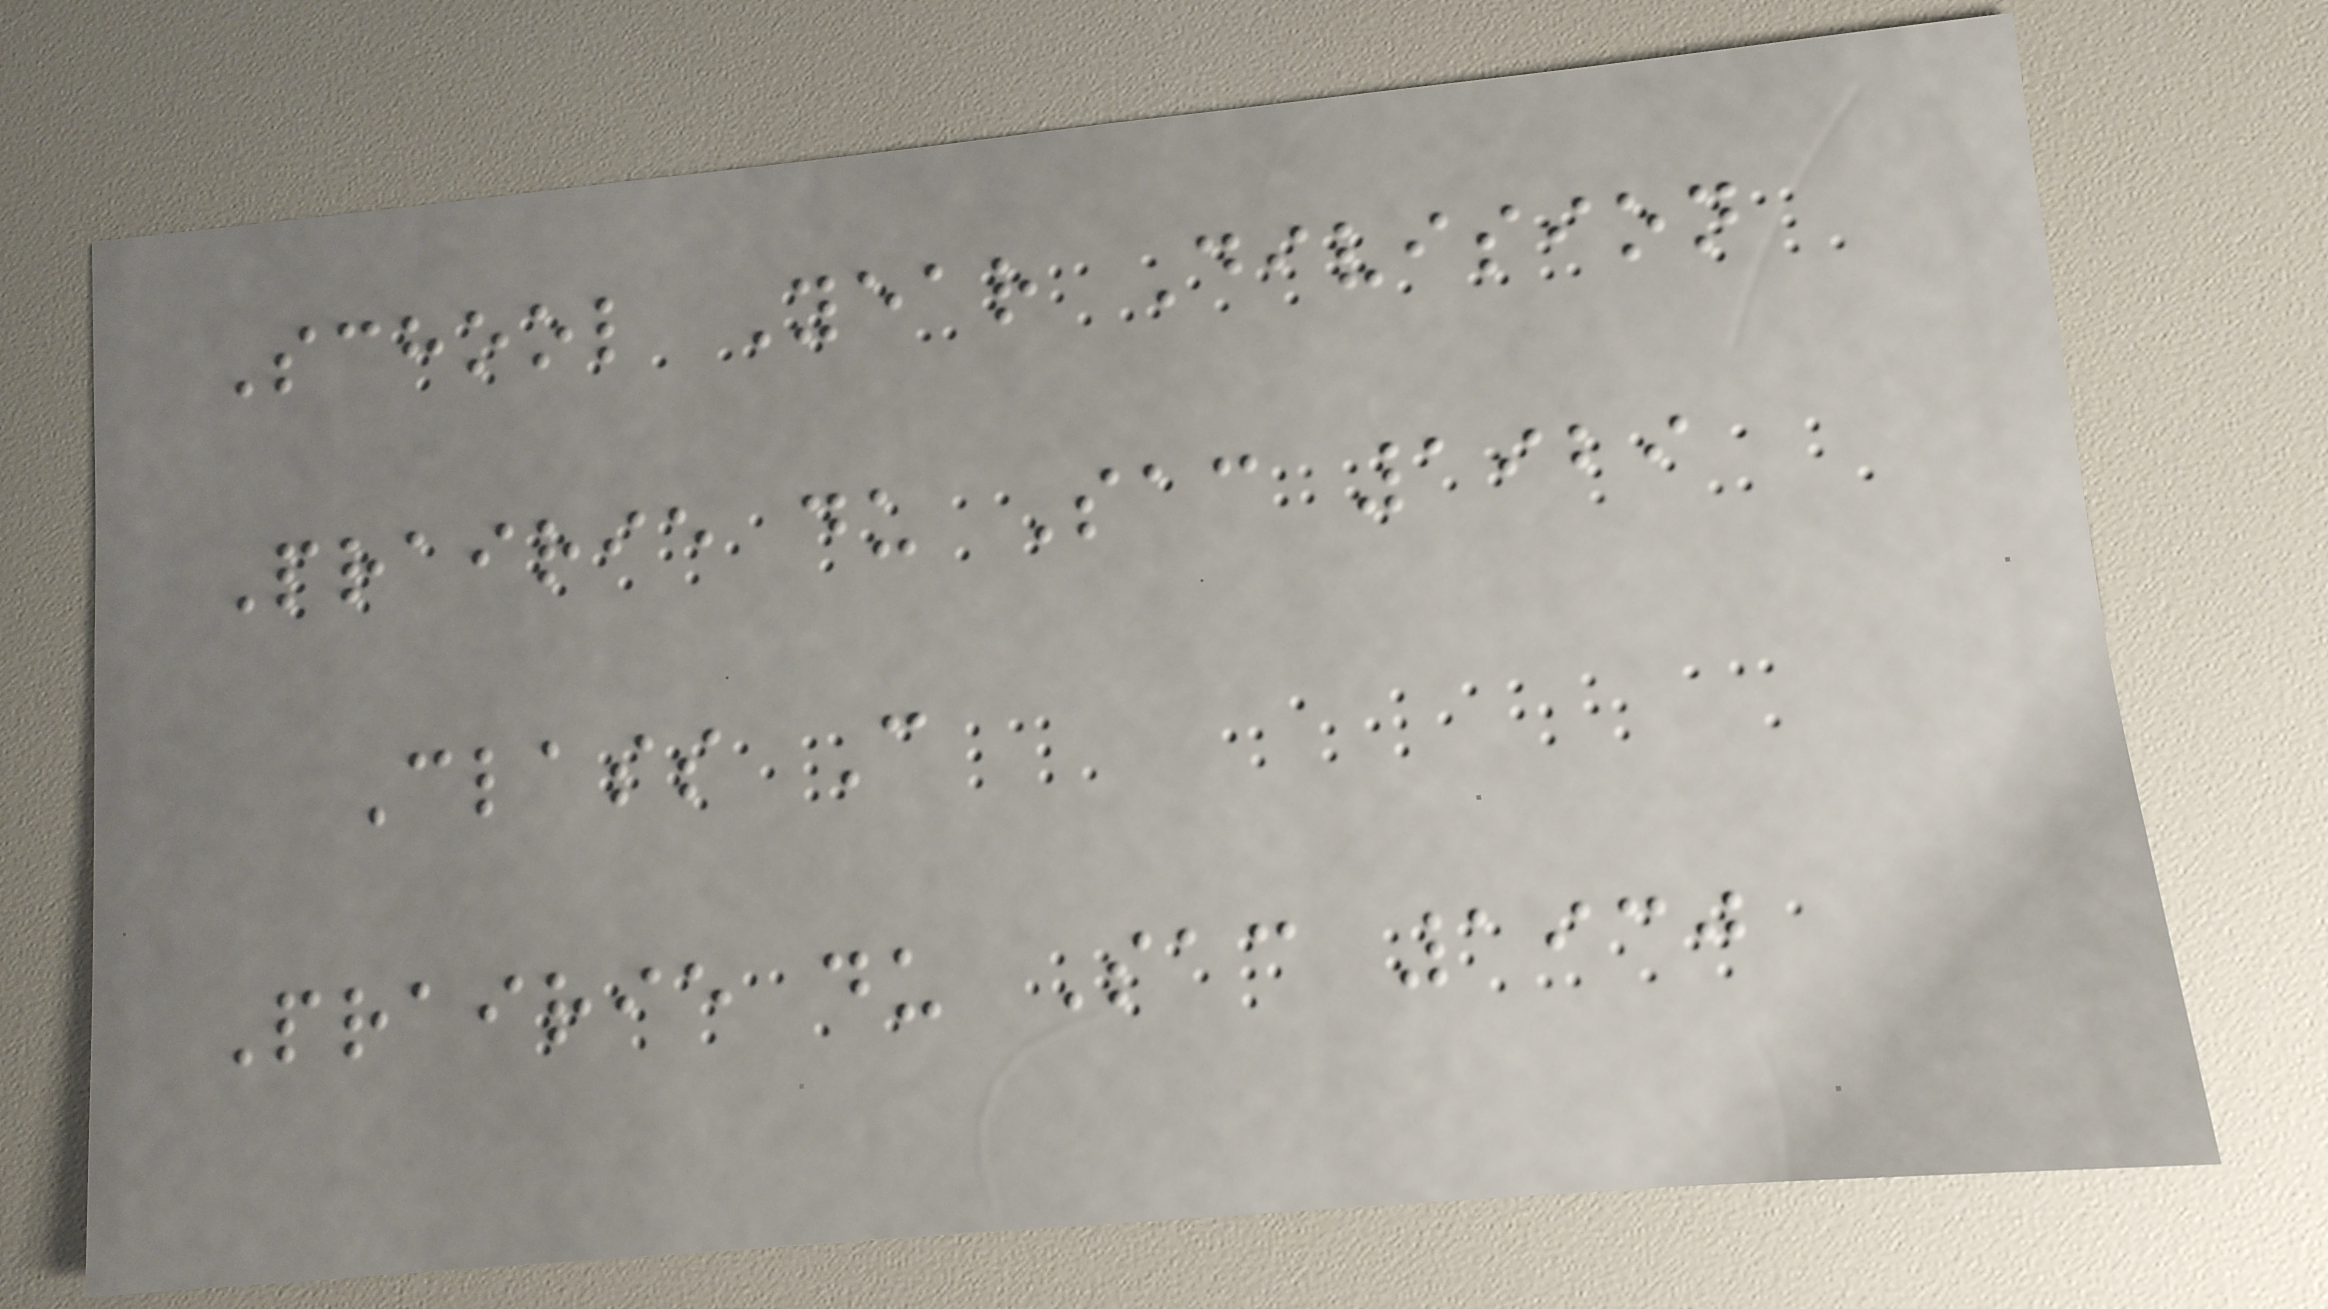School Year Division
Prairie du Sac 1929
Class C
Prairie du Sac 1930
